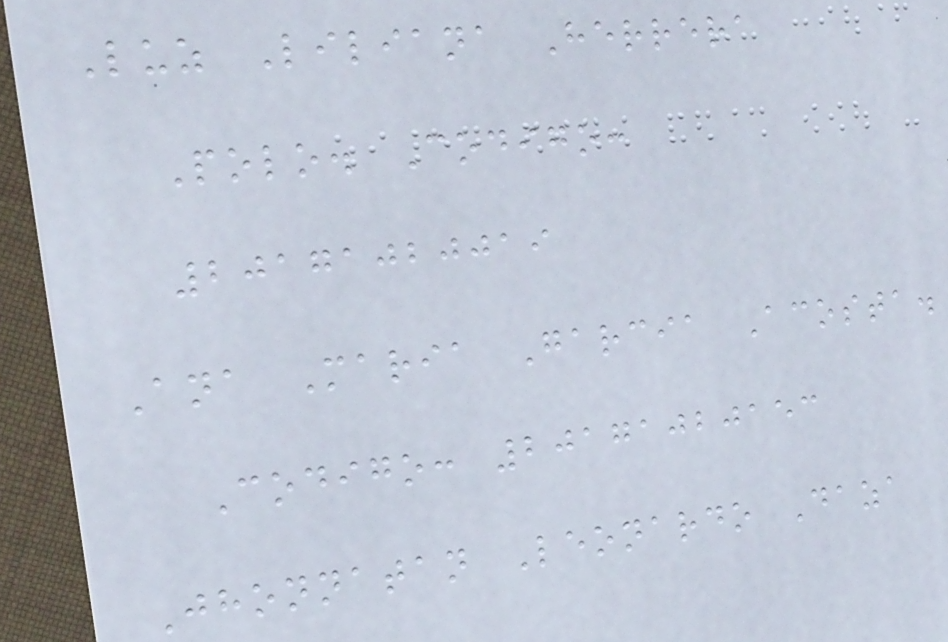Luz Liliana Herrera
Polo. Codigo:
20171020019
Ana Maria Garcia Acosta.
Codigo: 20171020153
Jhonnatan Leonardo Daza
